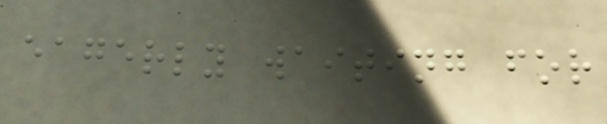eagerly waiting for
